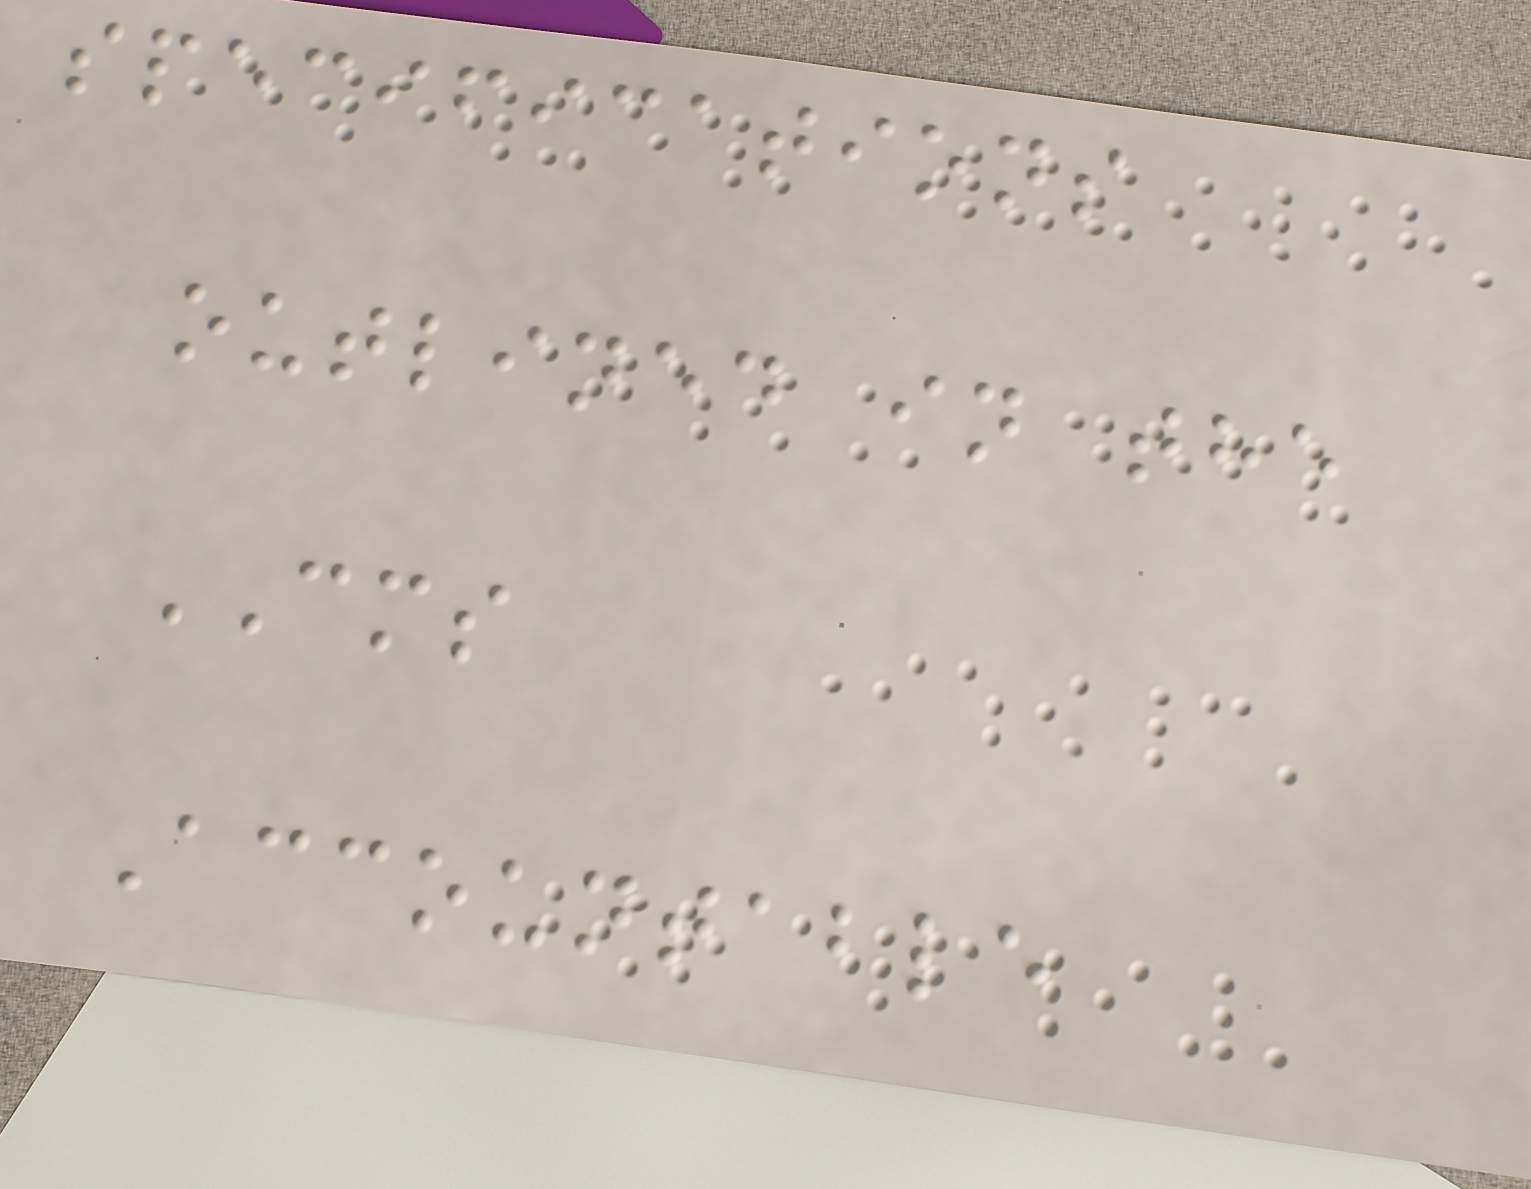specifications
outlined in the
CMS
Accountable
